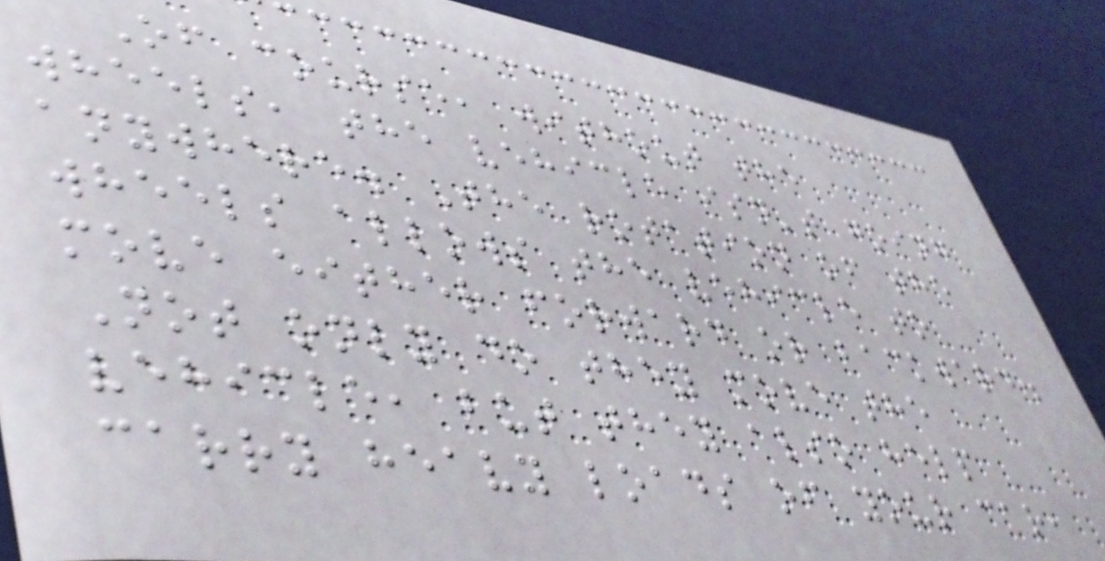Of course, without the
wheels, the vehicle isn't going
anywhere. The rotation of the
wheels allows the vehicle to
move either forward or backward.
Not only do they move the
vehicle, but they also help
carry heavy loads of your car,
